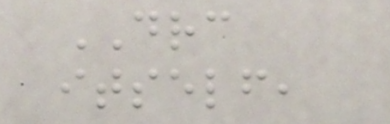DRC
itself,
